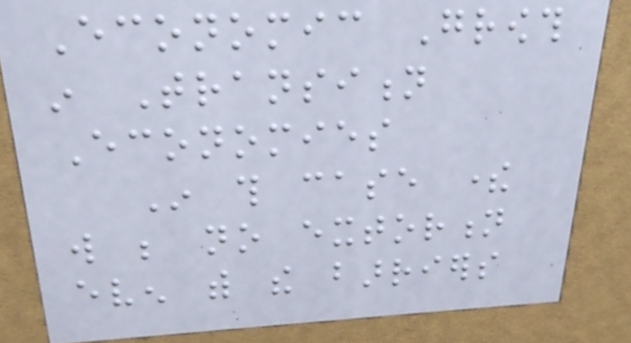Economic Growth
in Transition
Economies
In this case there
will be no extortion
even with the barriers
